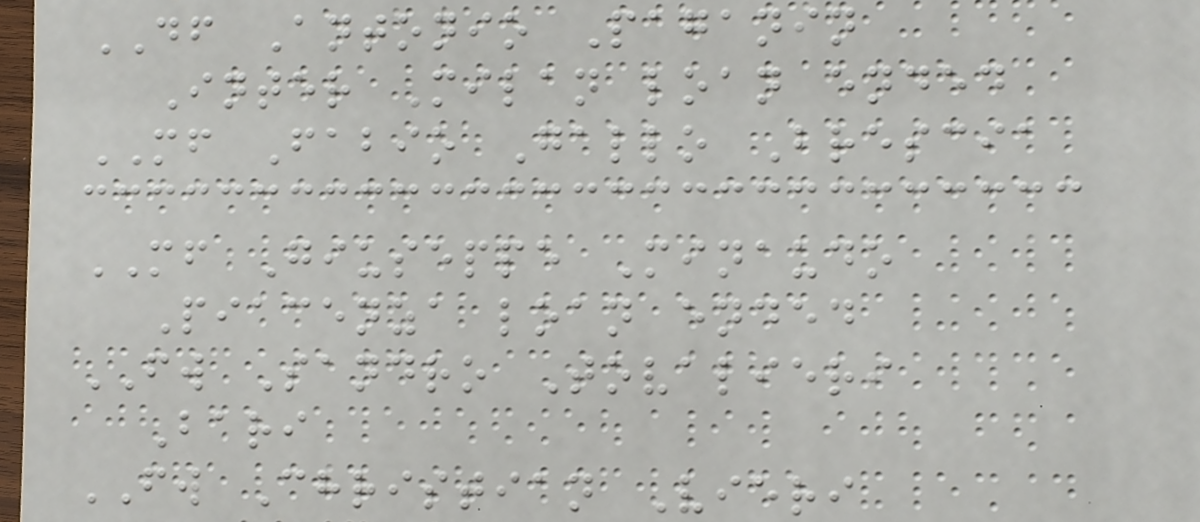DF Antonio Paganin
Inter Milan loan ended
MF Fabio Gallo Brescia
MF Giuseppe Minaudo
Piacenza loan ended
FW Sandro Tovalieri
Bari
FW Christian Vieri
